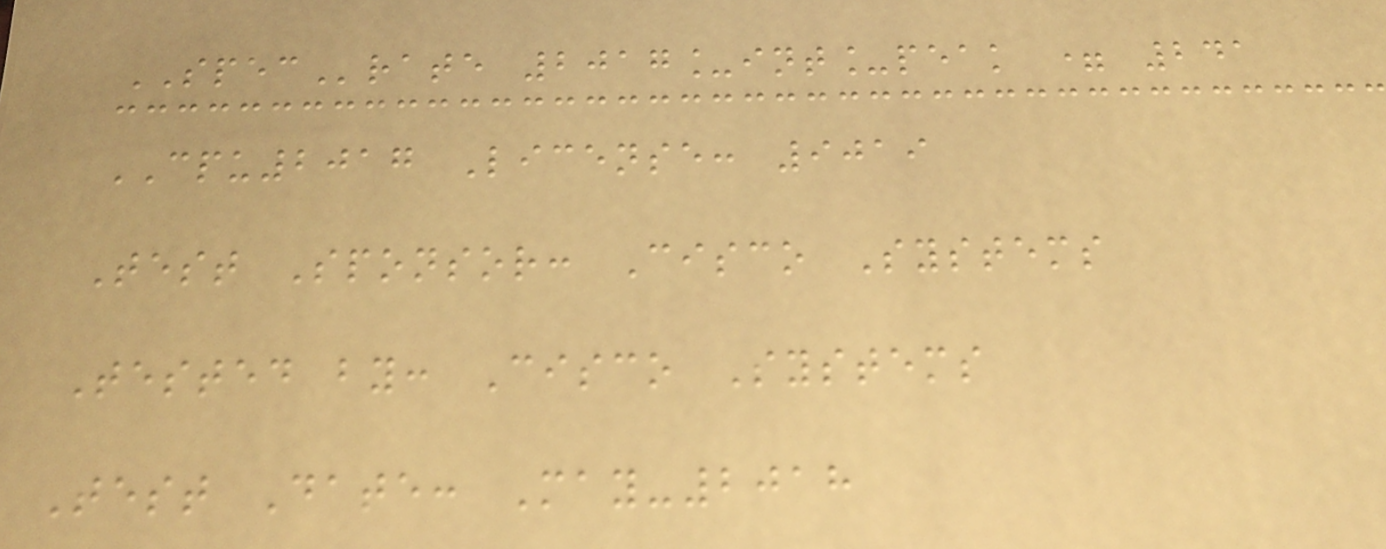SPECrate 2017_int_peak = 241
CPU2017 License: 9019
Test Sponsor: Cisco Systems
Tested by: Cisco Systems
Test Date: May-2018
